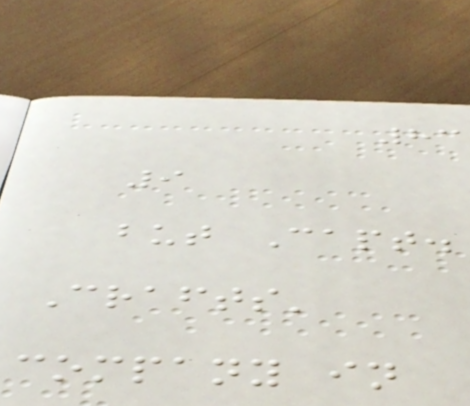83
9
but Capt.
Crafts'
company in
